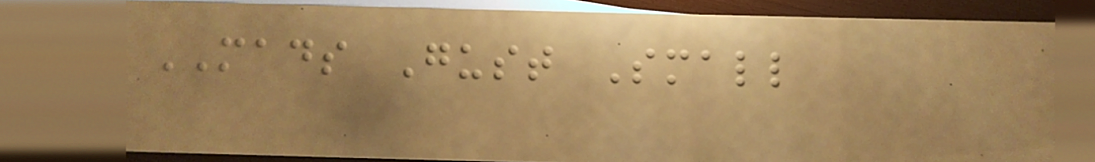MADS Gust Small
